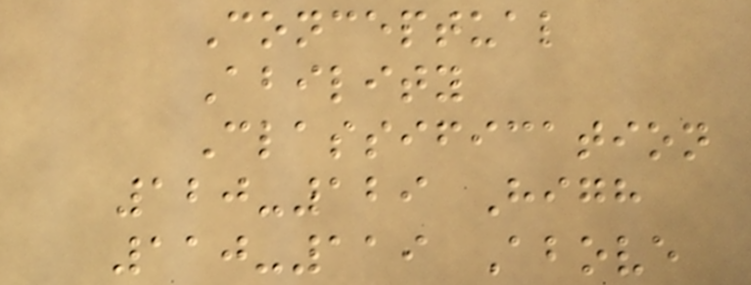Conceptual
Ability
Classification
120-129 High
110-119 Above
